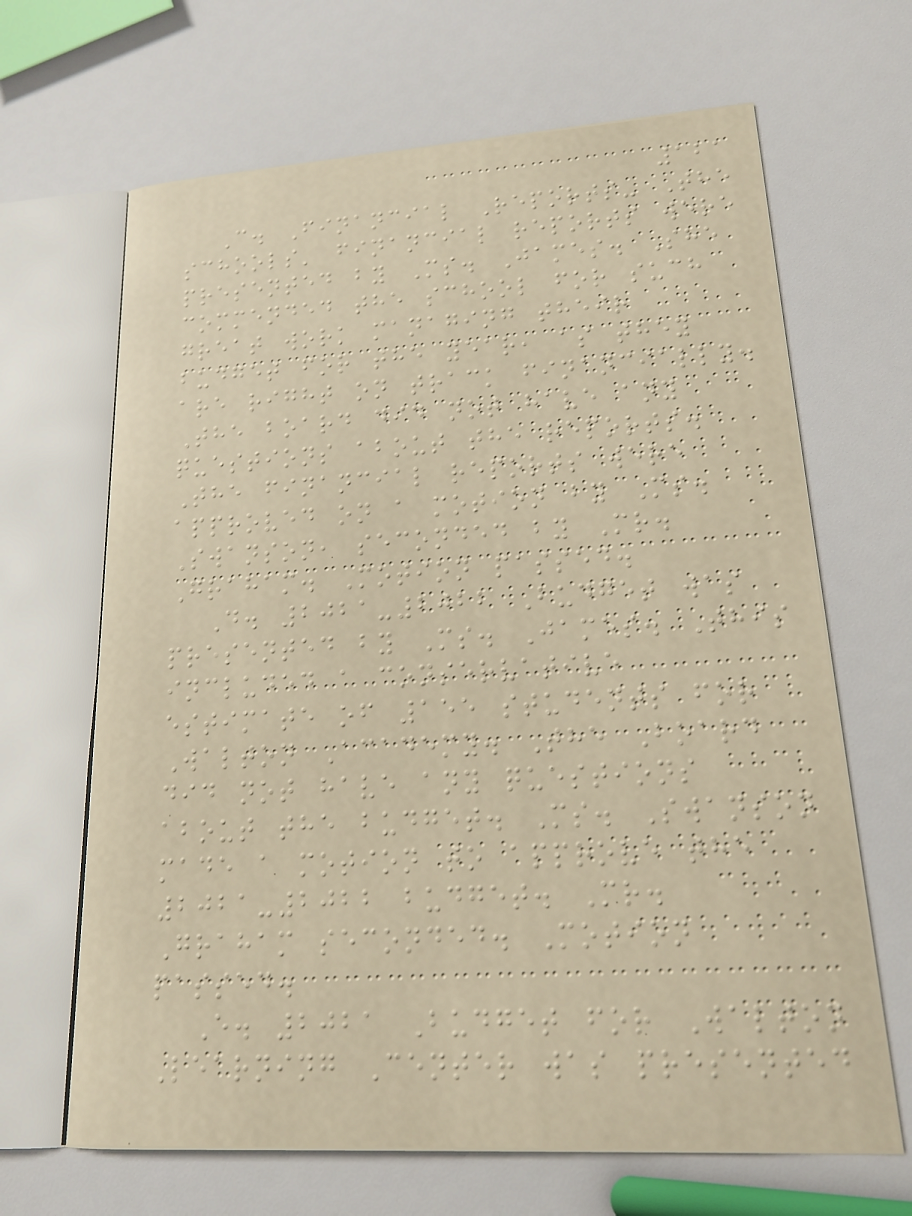121
C. Financial Reports- The
schools' financial reports were
presented by Ms. James. She
commended the school for such
great work managing their
budget for the year, as they
are right on track financially.
The board did not have any
questions about the reports.
The financial reports were
approved on a motion by Ms.
Swanson, seconded by Mr.
Graham. Motion passed.
D. 2021-2022 Budget was
presented by Ms. James. This
included a conservative
estimate of 155 students for
Walton Academy. The Board
did not have any questions
about the budget. Ms. Swanson
made a motion to approve the
2021-2022 budget. Mr.
Graham seconded. Motion
passed.
E. 2021 Budget for Walton
Learning Center was presented
